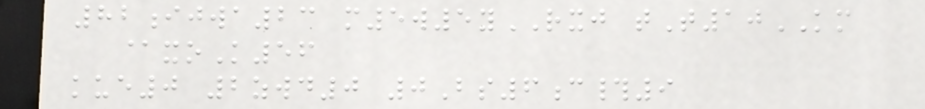82ijwa23 m5w5yRXJ tT10KM
@xoK56
kue0 2zwd0 0Bs6c#9
